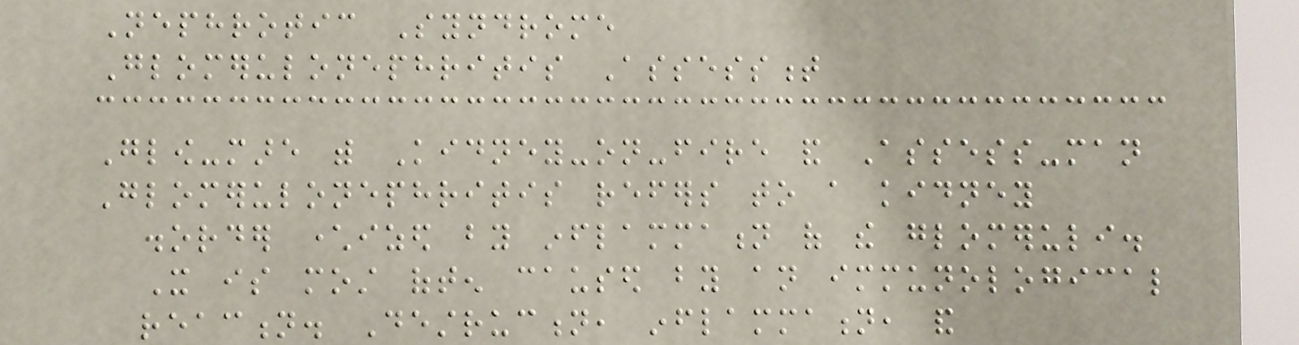Nephrotic Syndrome
Glomerulonephritis Assessment
Glow-mare with Kidney-on-fire and Assess-man
Glomerulonephritis refers to a kidney
disorder characterized by inflammation of the glomeruli.
It is most often caused by an immunological
reaction. Destruction, inflammation, and
